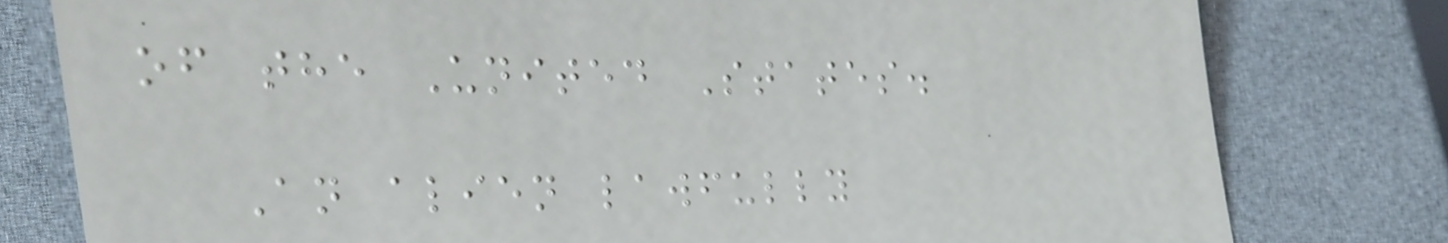of the United States.
An alien lawfully
